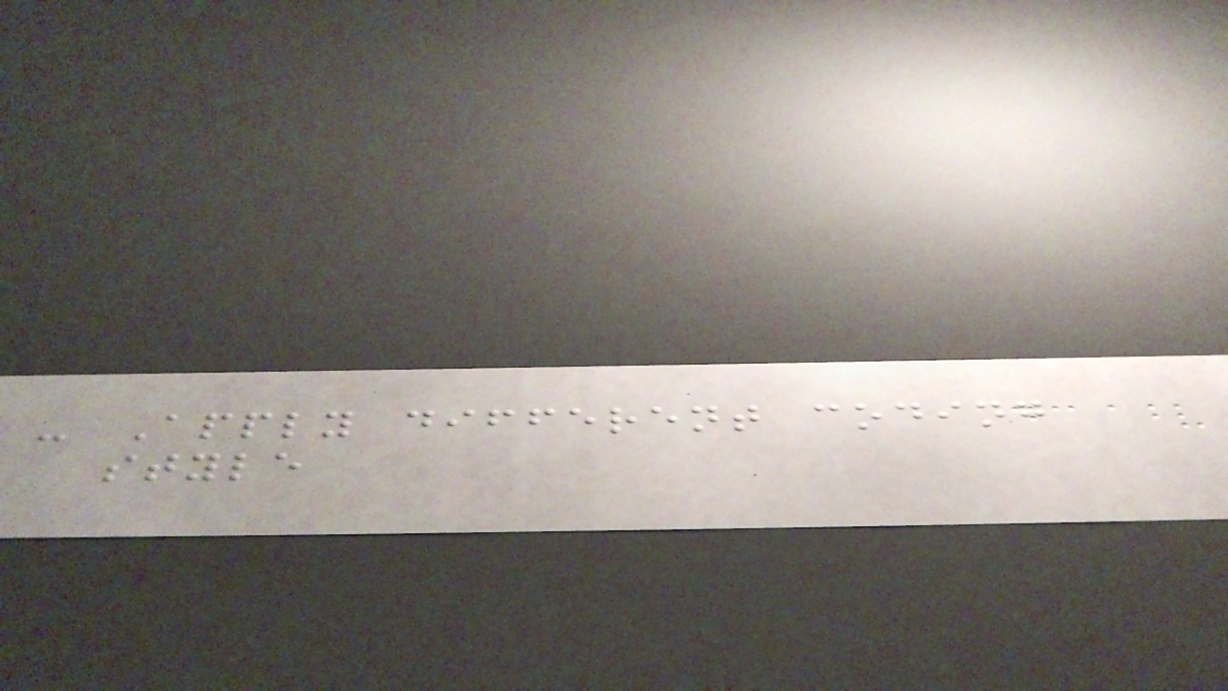- Apply different coding
style
